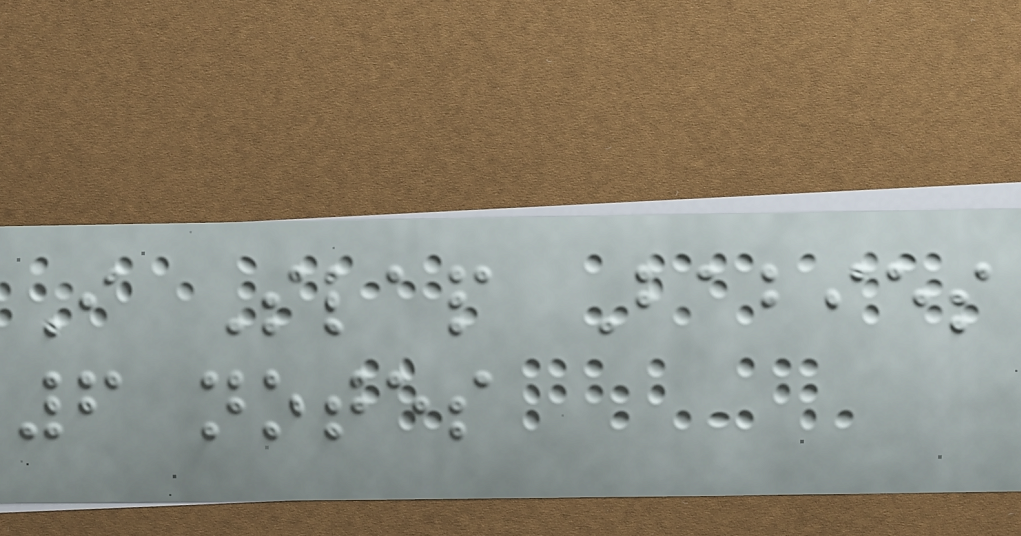I Slap Babies
6 notes
